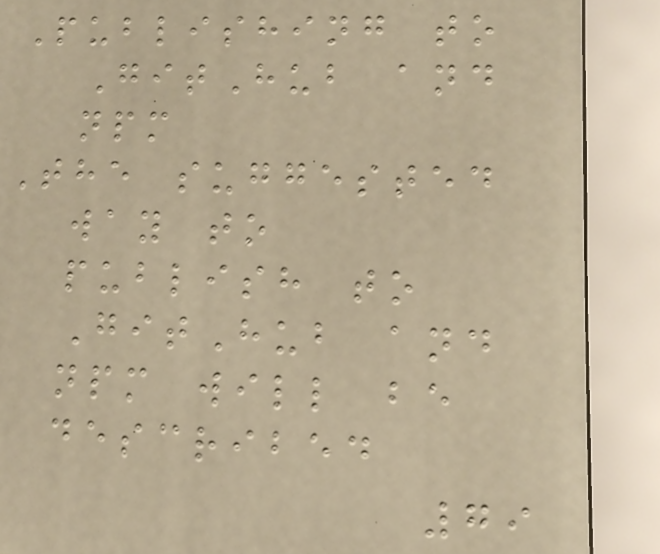Publishing to
GitHub and
npm
The suggested
way to
publish to
GitHub and
npm will be
described
79
